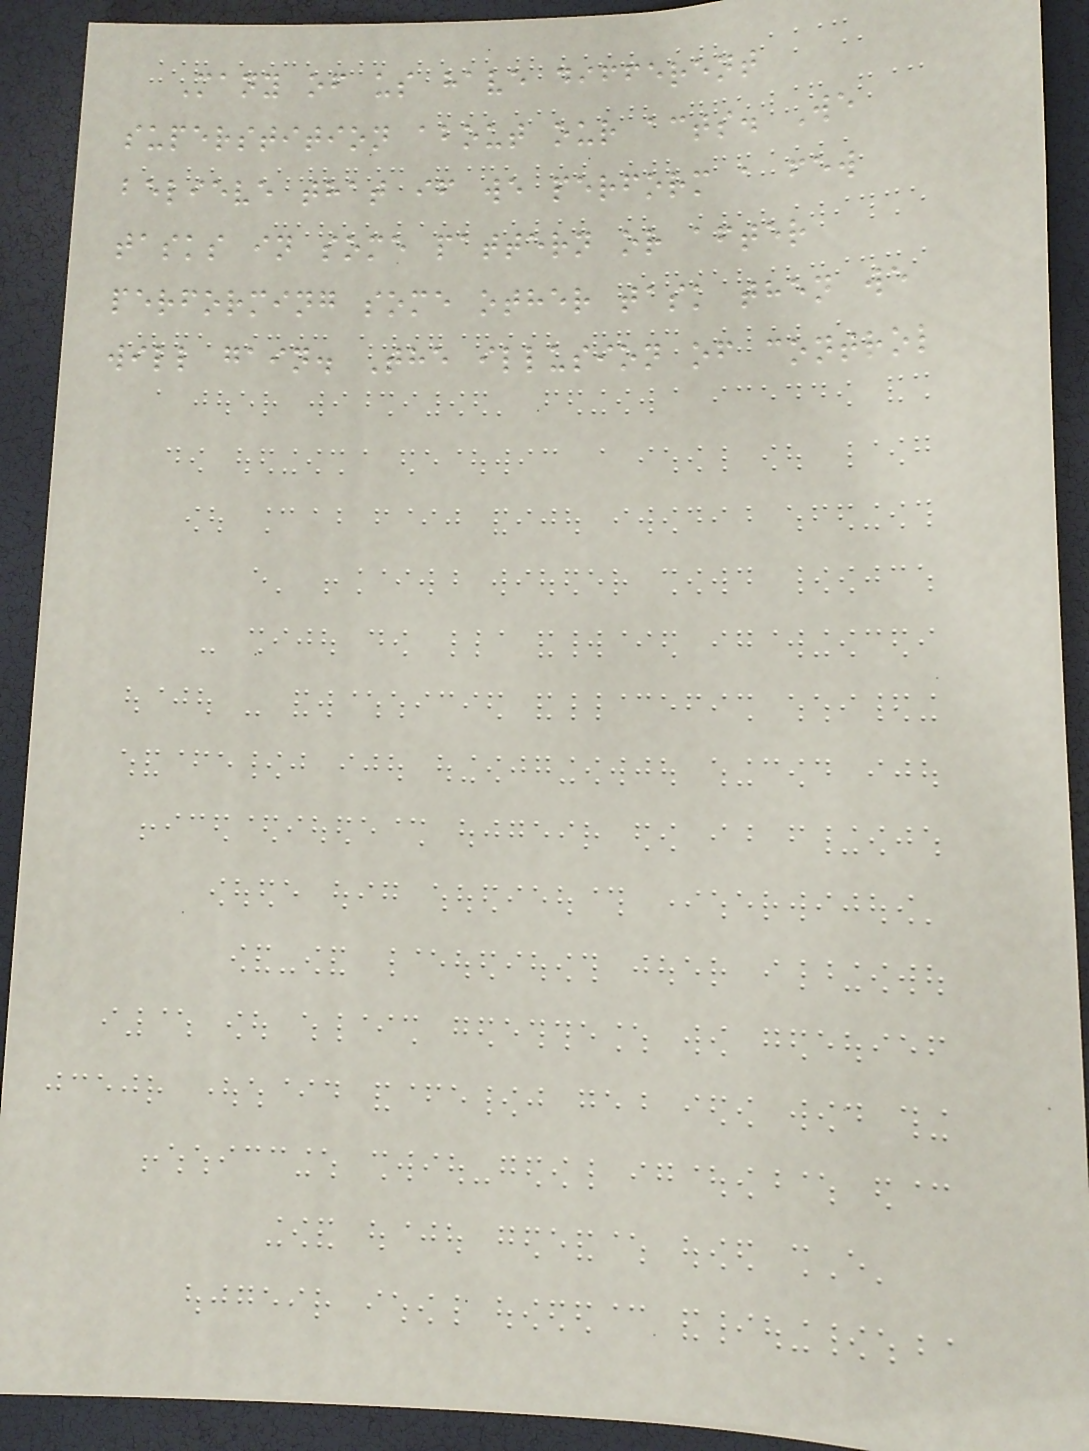Many of us have different
superstition about our acts. We
believe that if we perform a few
tasks in some pattern or after
performing some other task then we
will gain. The illusion of control
